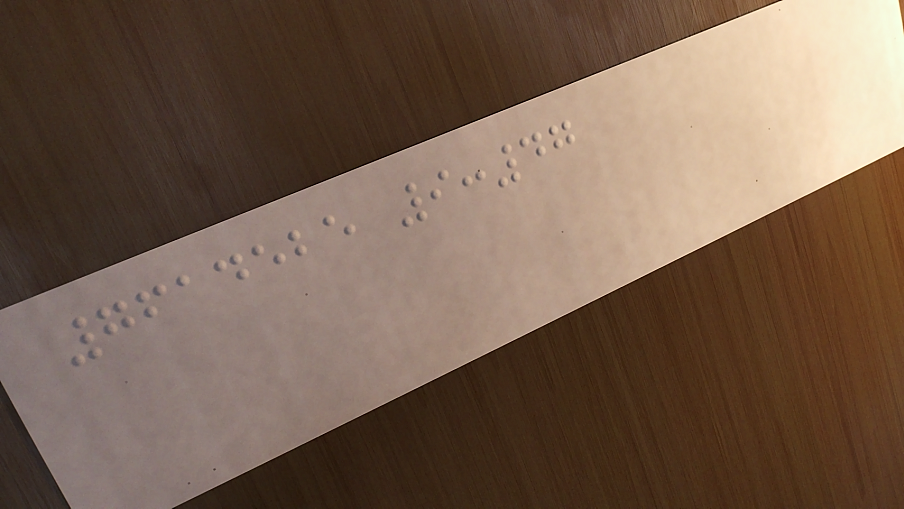7614525 9:47
